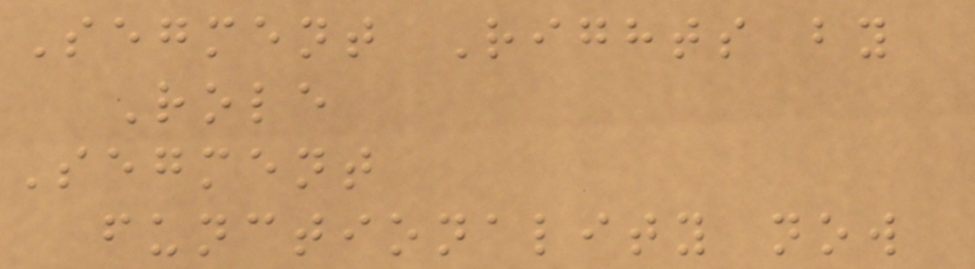Segment Rights by
Role
Segment
functionality now
